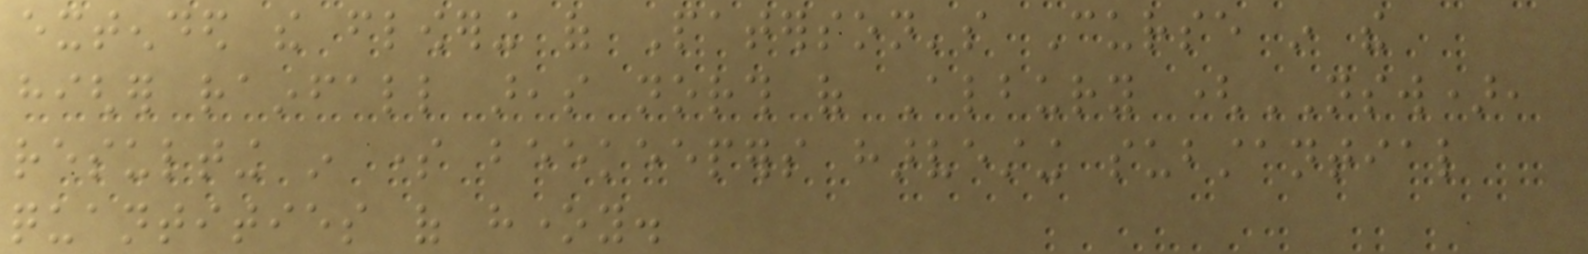extended the flowering of Paterson's Curse in the
higher rainfall areas north of Albury (NSW),
resulting in some beekeepers harvesting substantial
quantities of honey.
